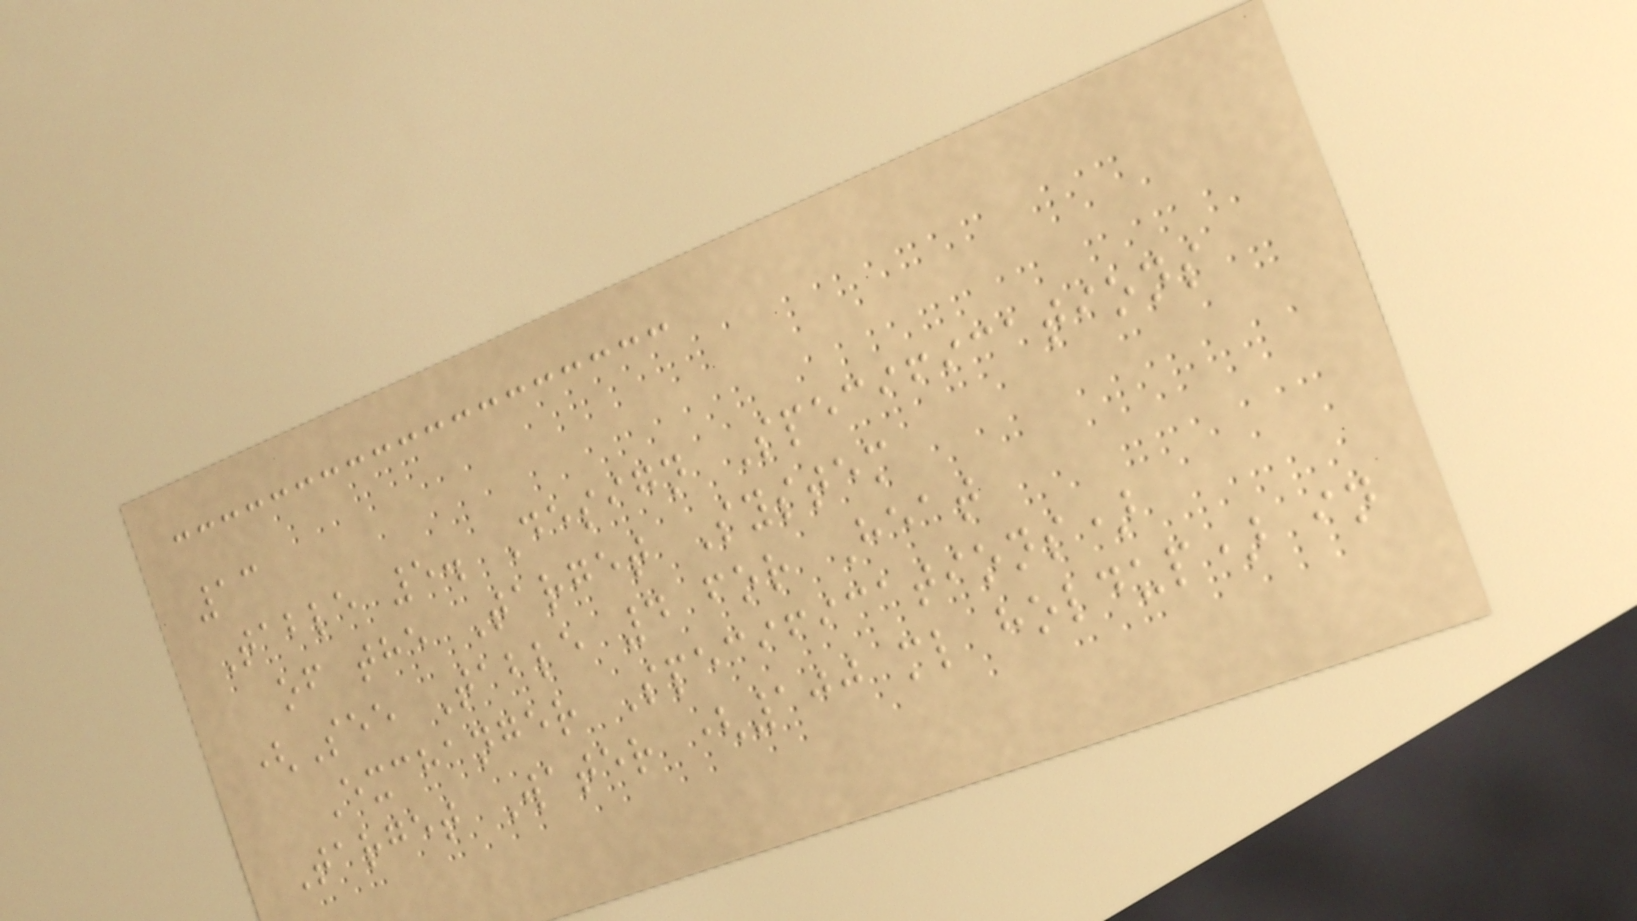13
Table 5. Design Specifications
of the Target System
(See Table 4 for Heat
Exchanger Specifications)
Target Water (100 ml holdup) in
